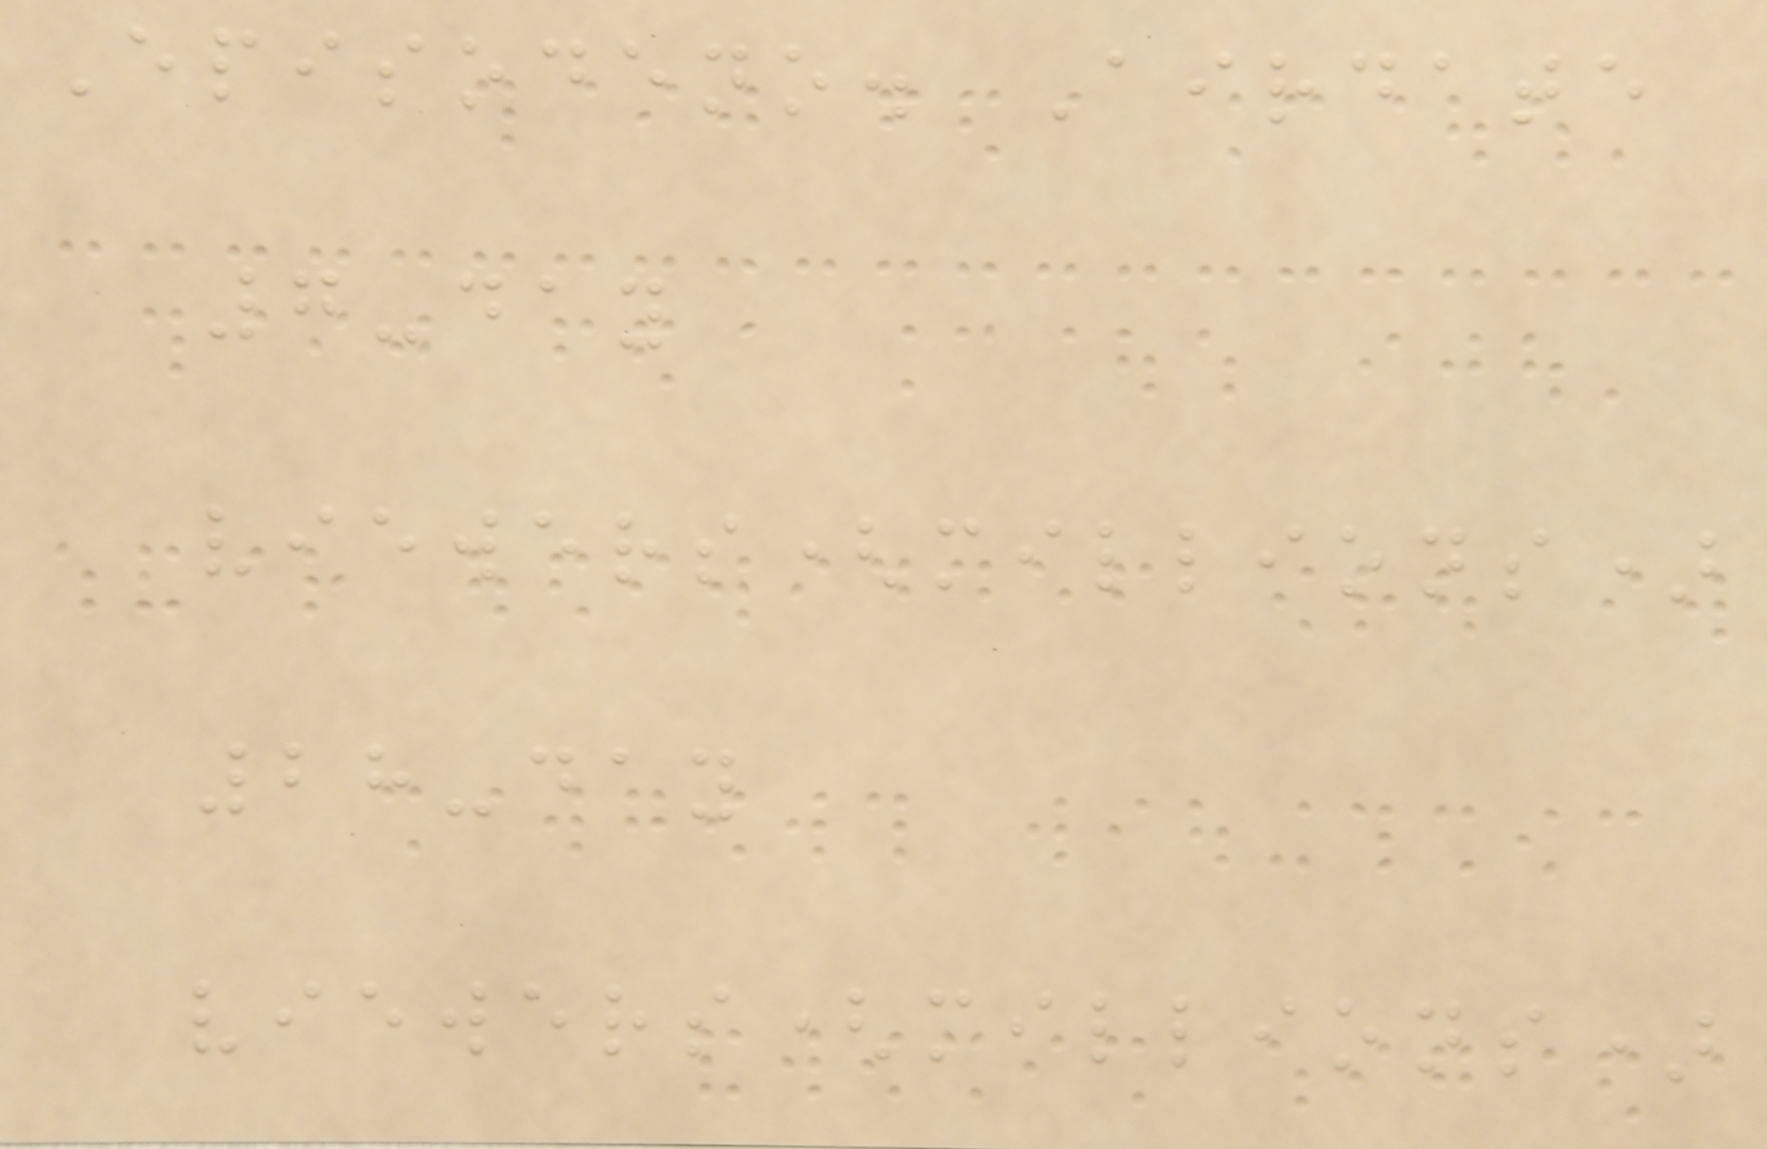Episodeno. Airdate
7-day
viewers(millions)
28-day
viewers(millions)
